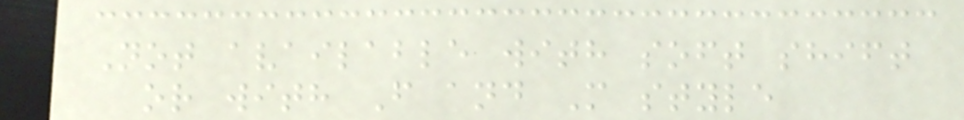Not available with soft shift
or with F and M style
